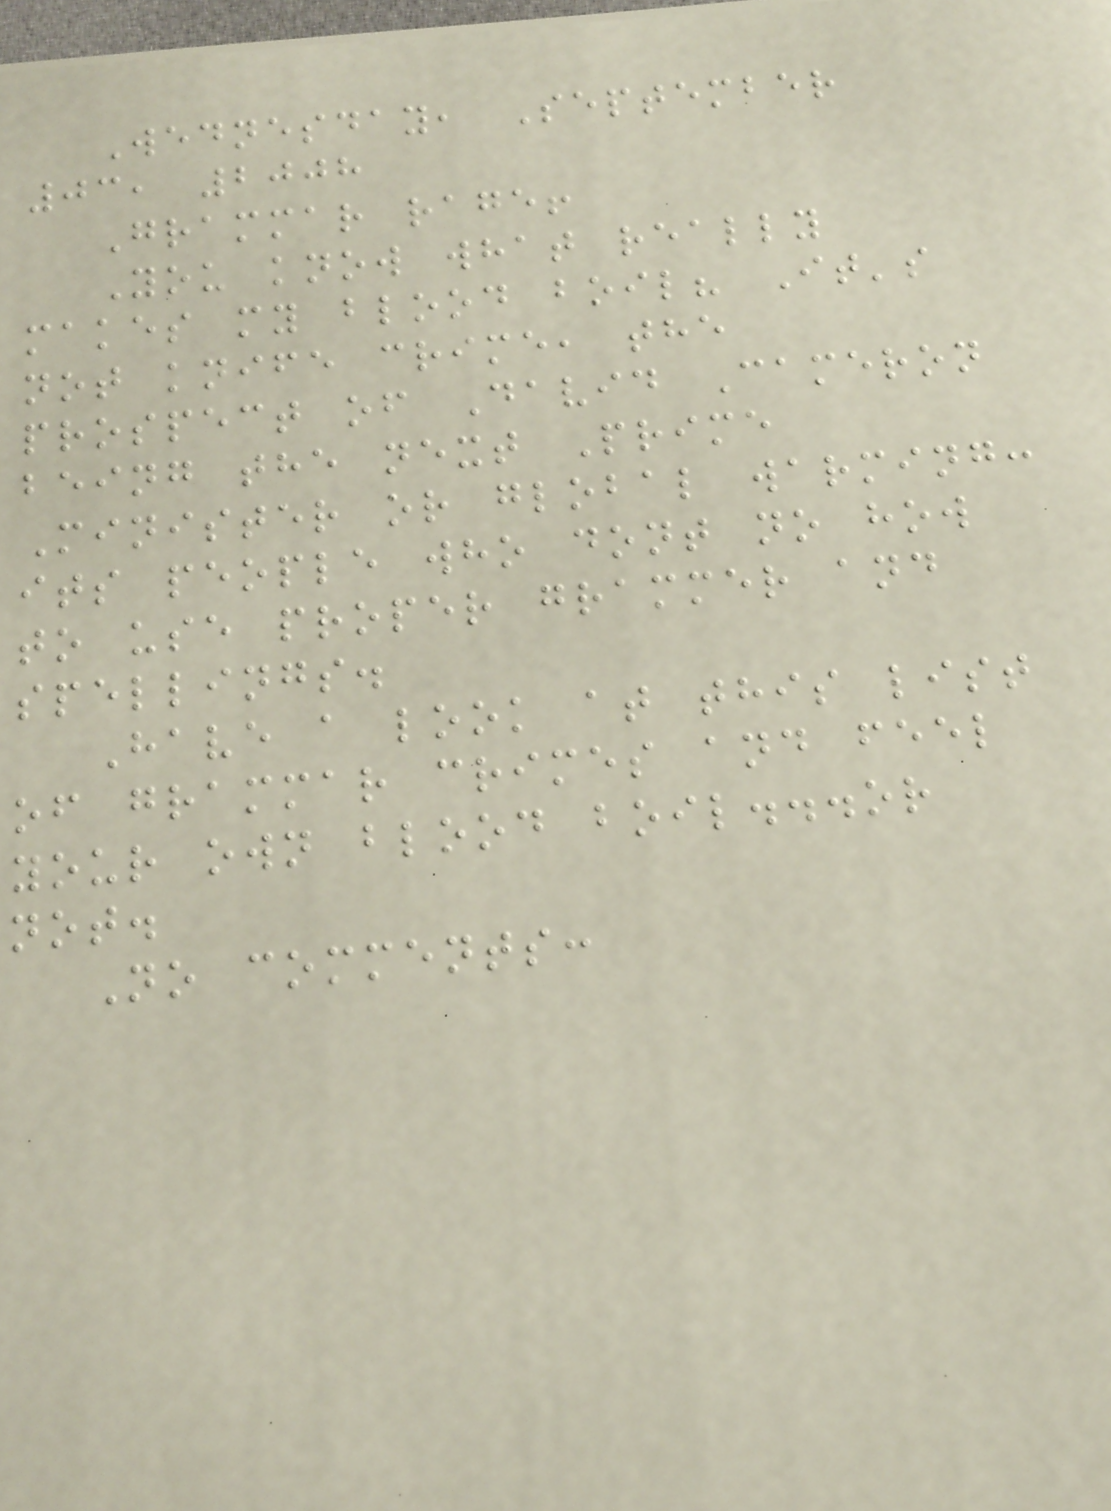Wednesday, September
03, 2008
Grammar rage!
You know what really
makes my blood boil? It's
not knife crime, the
prospect of David Cameron
being the next Prime
Minister or global warming:
its people who dont no how
to use proper grammer and
spellings.
Have a look at this list
of grammar crimes and feel
your own blood boil...or
not.
No comments:
